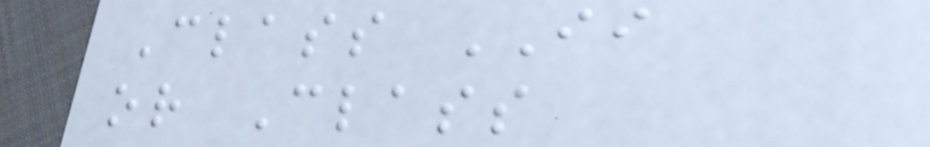Class II
or Class
